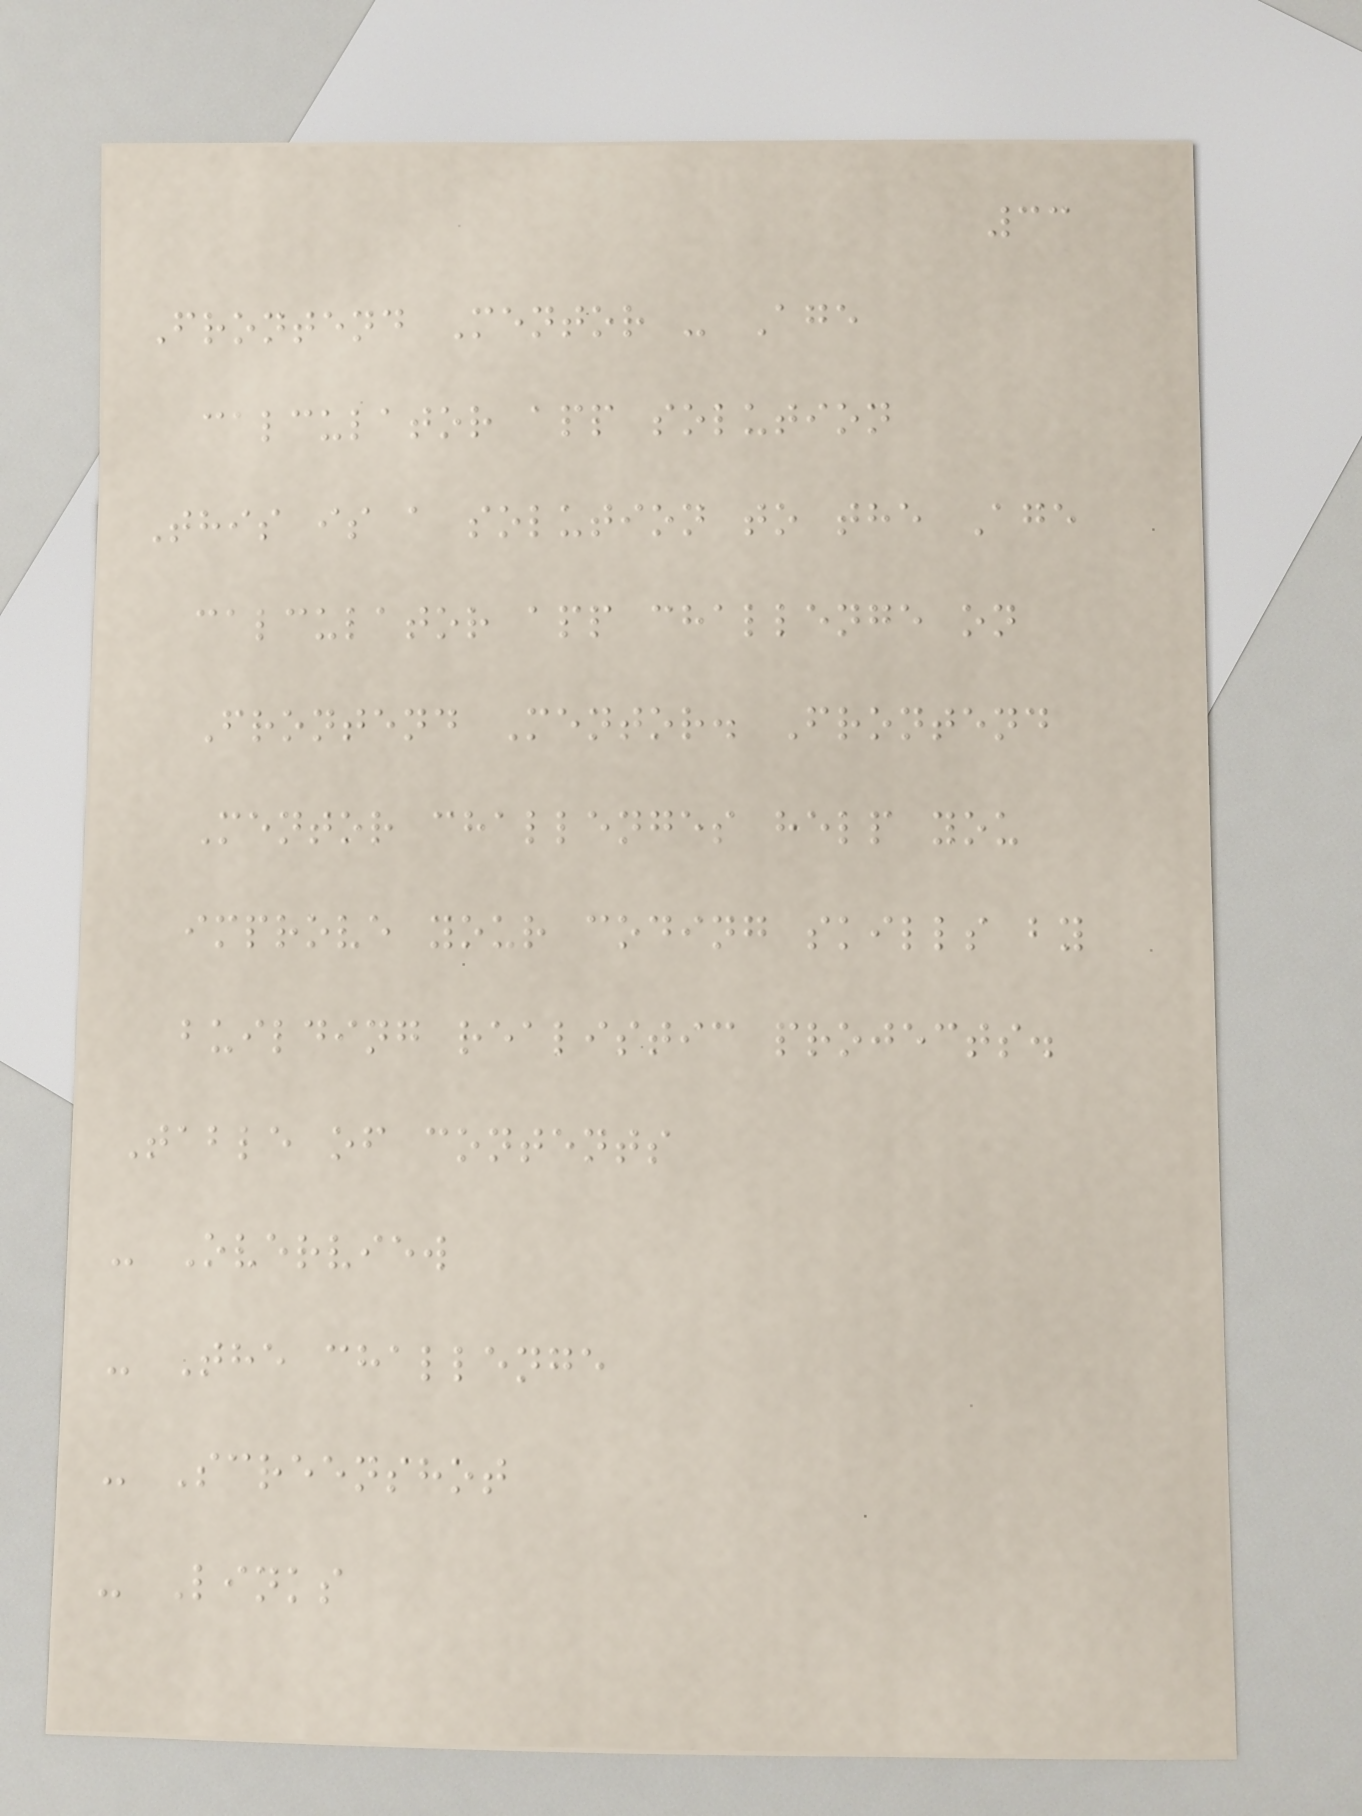33
Frontend Mentor - Age
calculator app solution
This is a solution to the Age
calculator app challenge on
Frontend Mentor. Frontend
Mentor challenges help you
improve your coding skills by
building realistic projects.
Table of contents
- Overview
- The challenge
- Screenshot
- Links
